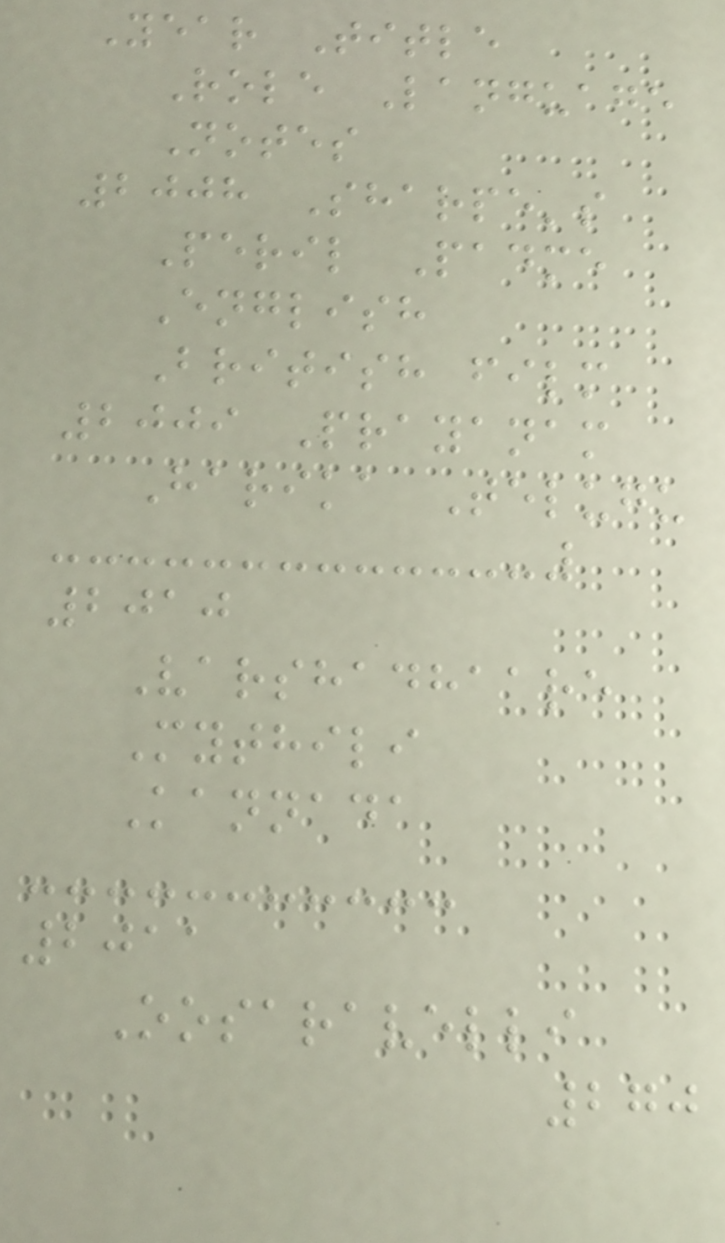Year Title
Role Language
Notes
2008 Sharpe's
Peril Padme
English
British film
2009 Prayanam
Harika Telugu
2010
Varshadhaare
Mythili
Kannada
2011
Oosaravelli
270
